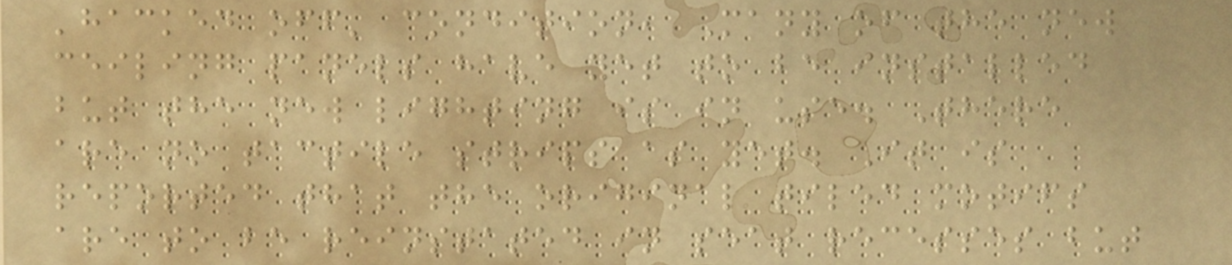'hacked off' condition, Many of the new
ceiling panels have yet to be installed
but the new lighting is in use. There
are no tactile strips as yet. It is
reported that the original tiled motifs
are to be reinstated in seat recesses but
